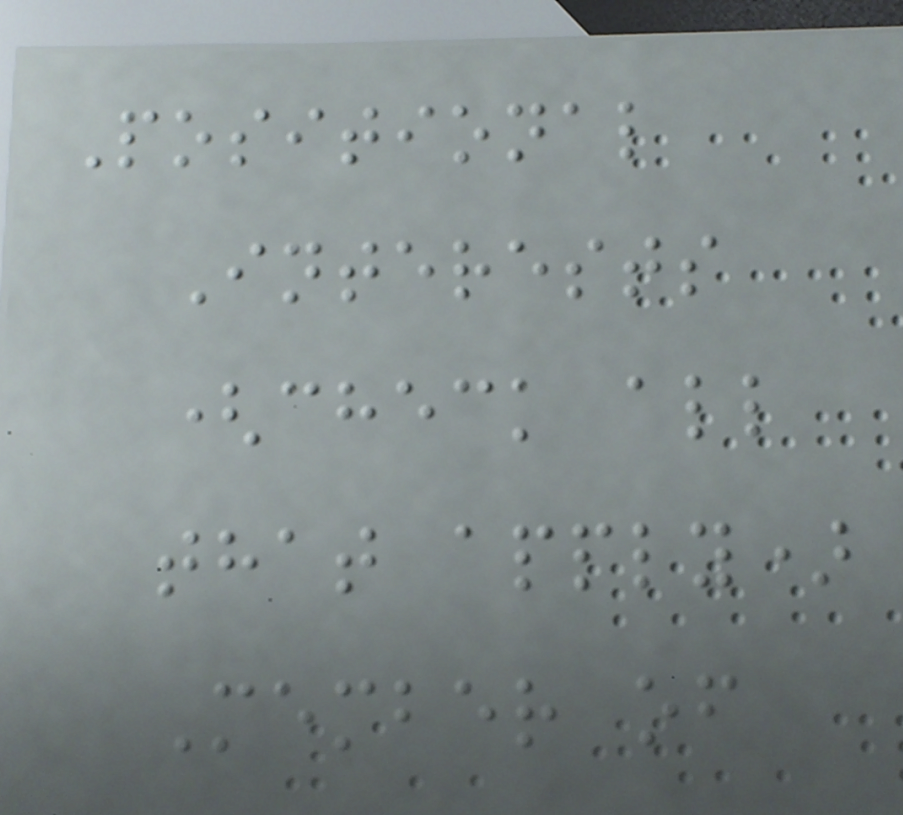Positional
Interests
(check all
that apply)
Member of
